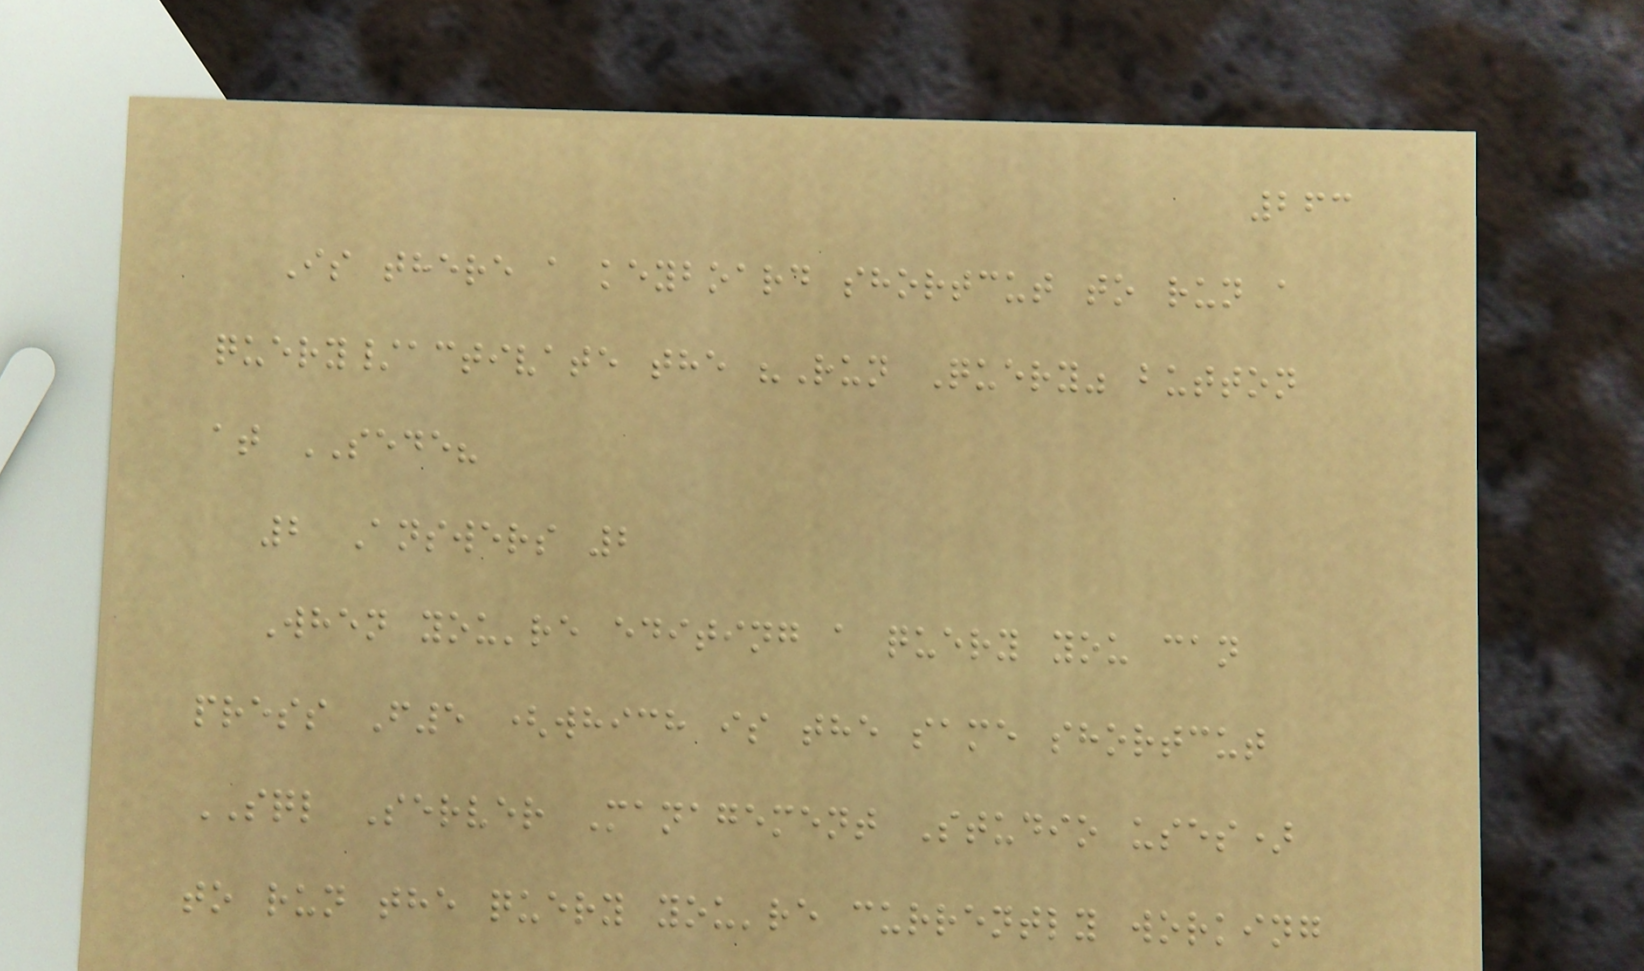263
Is there a keyboard shortcut to run a
query/activate the "Run Query" button
at SEDE?
2 Answers 2
When you're editing a query you can
press F5 (which is the same shortcut
SQL Server Management Studio uses)
to run the query you're currently working
